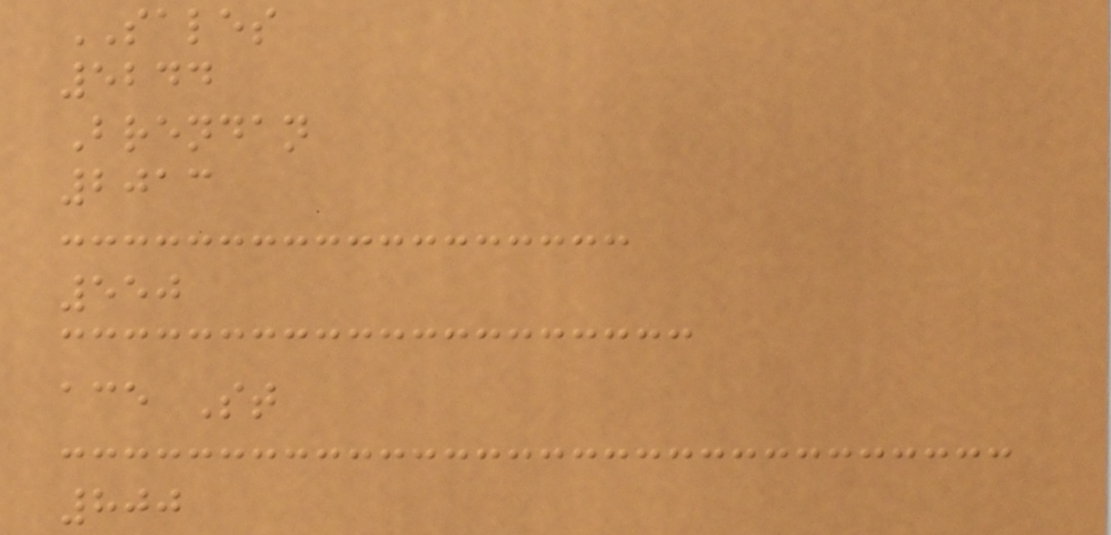SALES
5244
Brendan
2013
550
ace St
800
